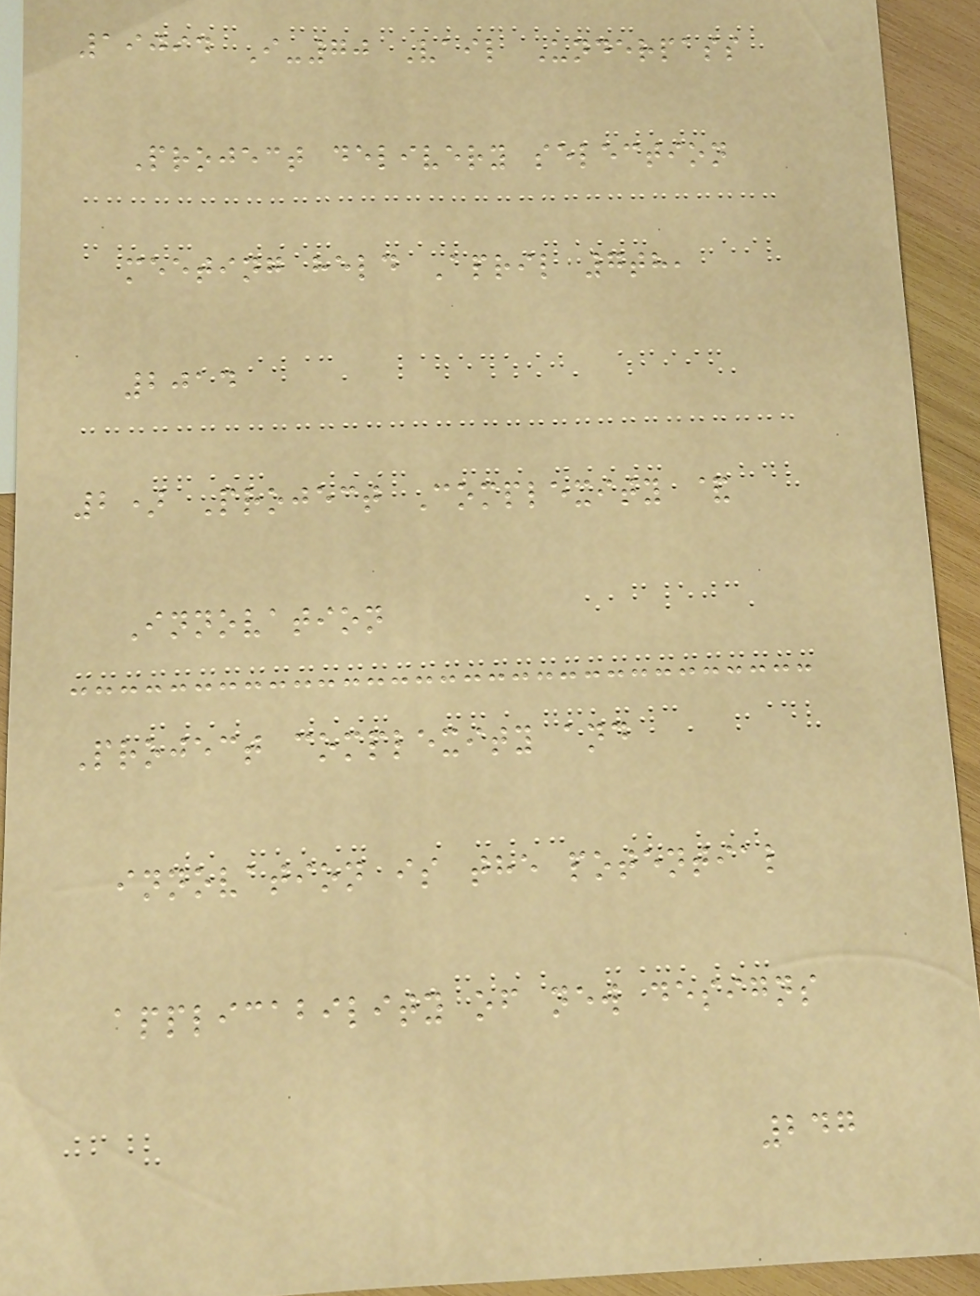19094 I-70 Vail Underpass
Project delivery selection
meeting held April 7th,
2014
2) Project Complexity &
Innovation
Project complexity and
innovation is the potential
applicability of new designs
247
